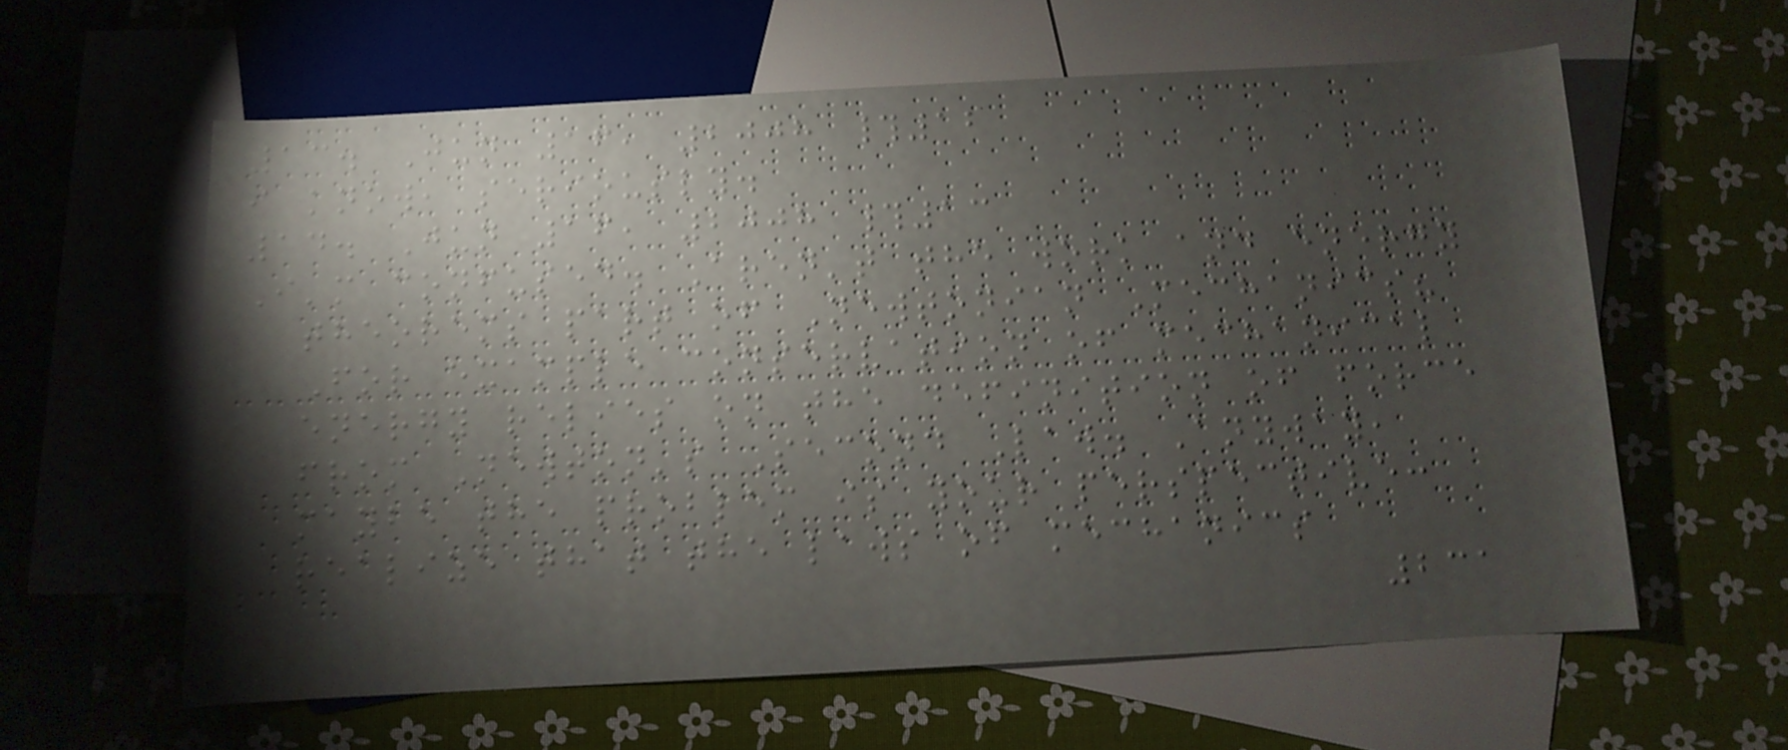13. Jun 16, 2008 #12
i know, seriously.
14. Jun 16, 2008 #13
I'm confused. Aren't the work and energy
theorems part of Newtonian Mechanics?
For example conservation of mechanical
energy relies on the definition of force
from Newton's Second Law. Anyway,
maybe the problem is your perspective:
realize that the laws of mechanics
231
